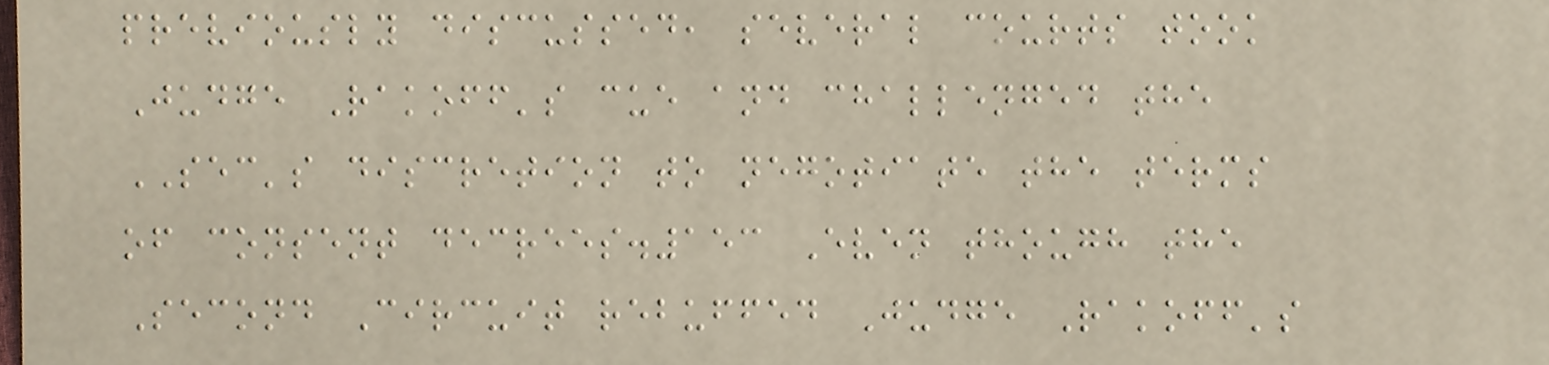previously discussed, several courts took
Judge Rakoff's cue and challenged the
SEC's discretion to negotiate the terms
of consent decrees.153 Even though the
Second Circuit rebuffed Judge Rakoff's
